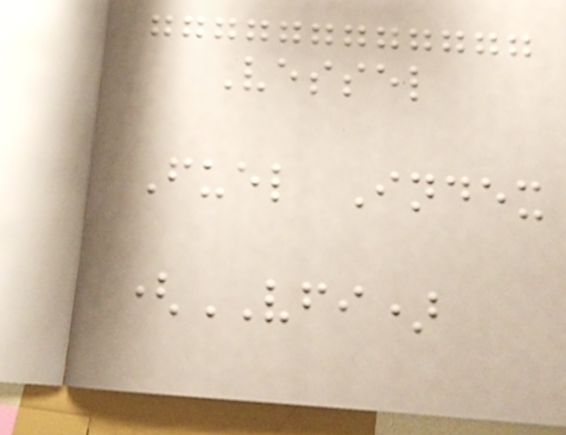Vessel
Fuel Index
(VFI)
